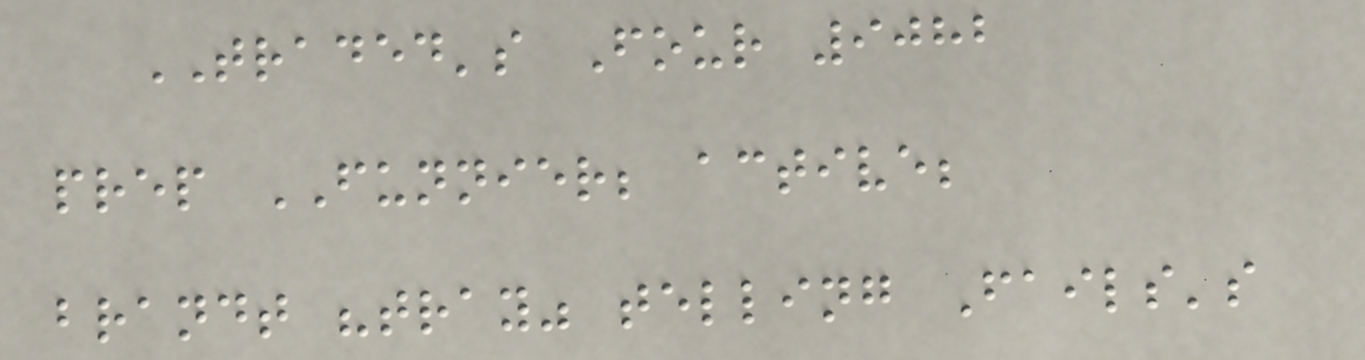TRADED's Four 9082
prep FUNNIER; active;
brandt "tray" telling Fails's
